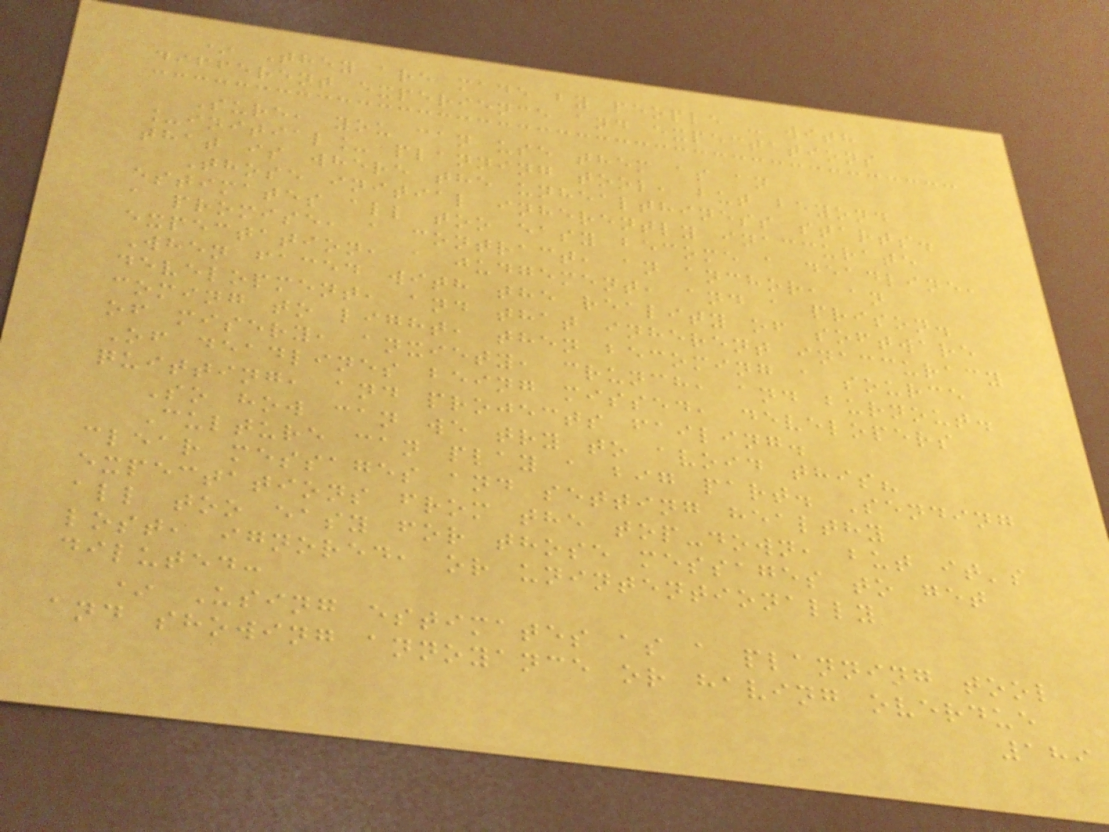* They are made by people - with
different experience and expectations
Sure, you can use them as an
_initial_ planning tool, but beyond
that is where the unhealthiness starts.
Those initial inherently inaccurate
estimates all too easy become a deadline,
a promise, a contract, an anchor, an
expectation, a judgement, and a prison.
When faced with the reality of software
development, and that inherent inaccuracy
coming to light, then becoming a source
of misery, anxiety, crunch, and burnout.
Of deadlines being missed, developers
quitting, and projects failing.
So how can we try to avoid this?
Culture can play a big part. Sending
clear messages and setting healthy
expectations from the top-down, but it's
all too easy for those messages to get
lost, ignored, or unintentionally
diluted:
* Using estimates as a planning tool
and showing annoyance or having overdue
189
